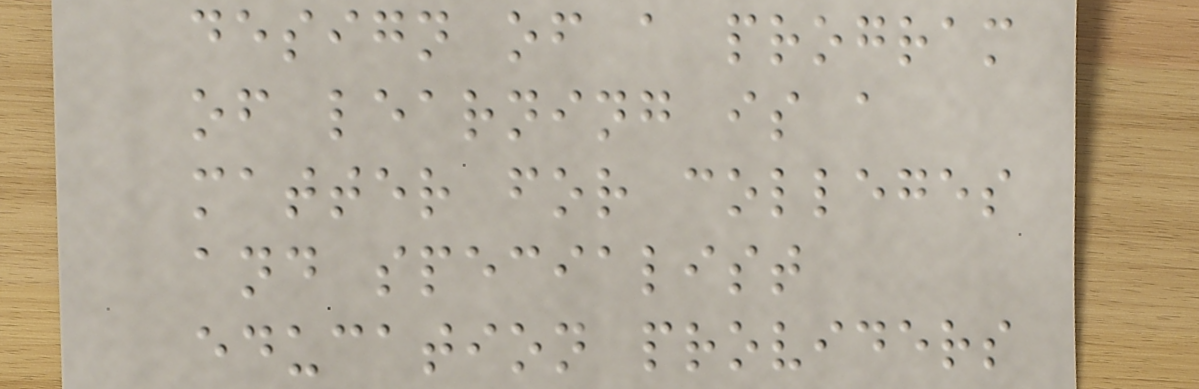design of a program
of learning is a
matter for colleges
and specialist
education providers
